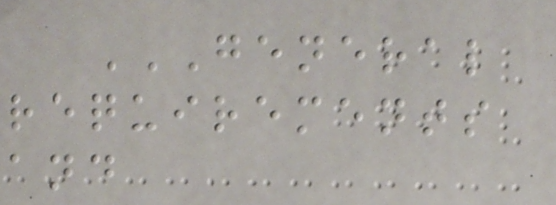GENERAL
REQUIREMENTS
AND
